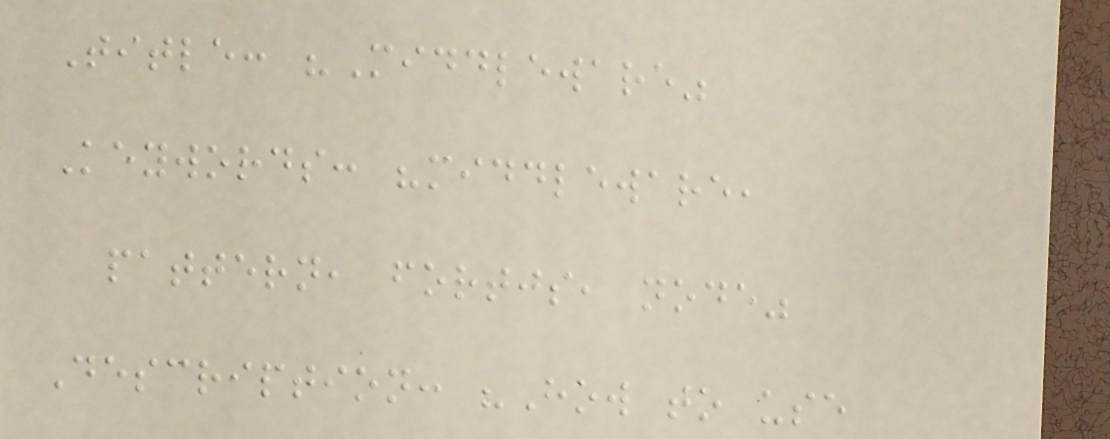Title: "Middleware"
Keywords: "middleware,
pattern, fortjs, node"
Description: "How to use
